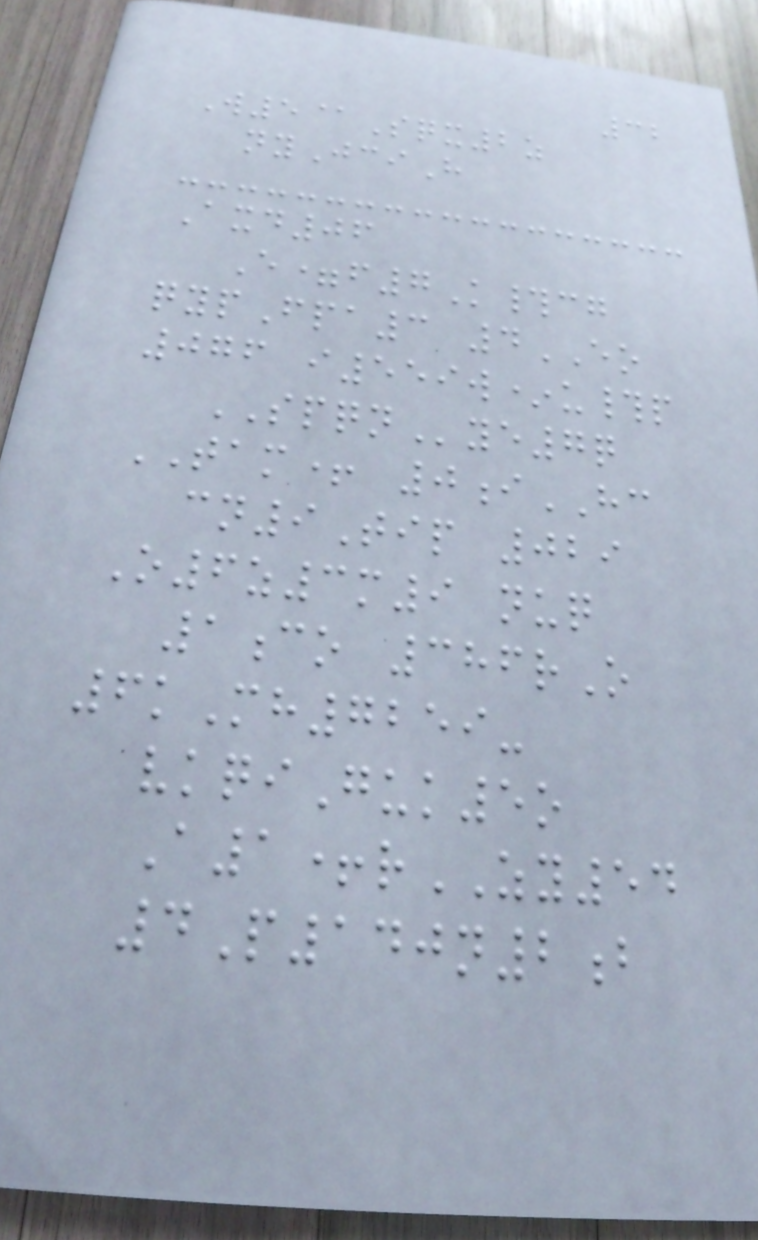32
W5@Sqx2z
nyJciH
Axd06
E=f7K#cg
qypFpa3 4EO
076 i559w*u#p
SPQNye7q
TAM+ 0iHC
cn9Tip 029
O6z3m9 nuq
1co 386rO
6kMh7259-
vkqiGuk5o
A1+rZY54
4P140n2b
